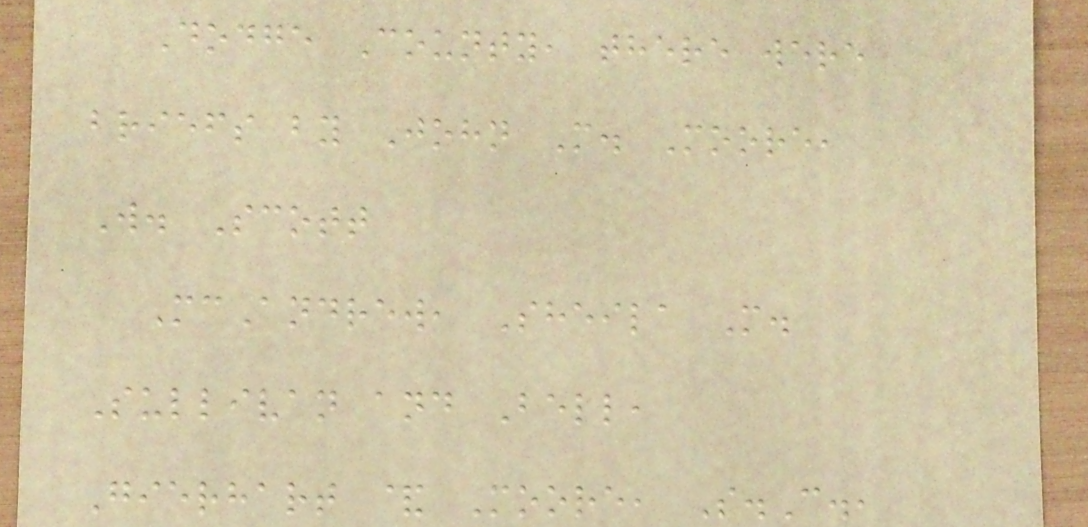Dodge County, there were
briefs by John M. Moore,
W. Scott
McAndrew, Sheila M.
Sullivan and Bell,
Gierhart & Moore, S.C.,
